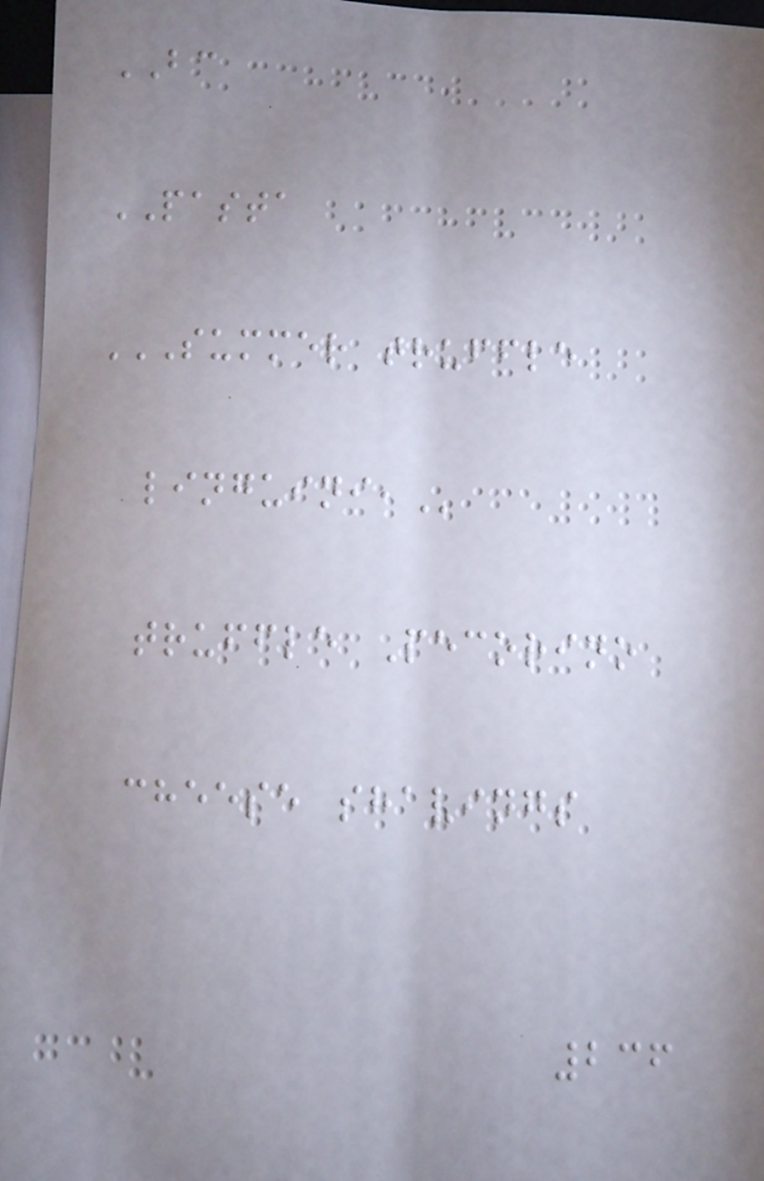BC
PASTA
SUMMER TRUFFLE
LINGUINI,
truffle Pecorino
cheese shavings
236
